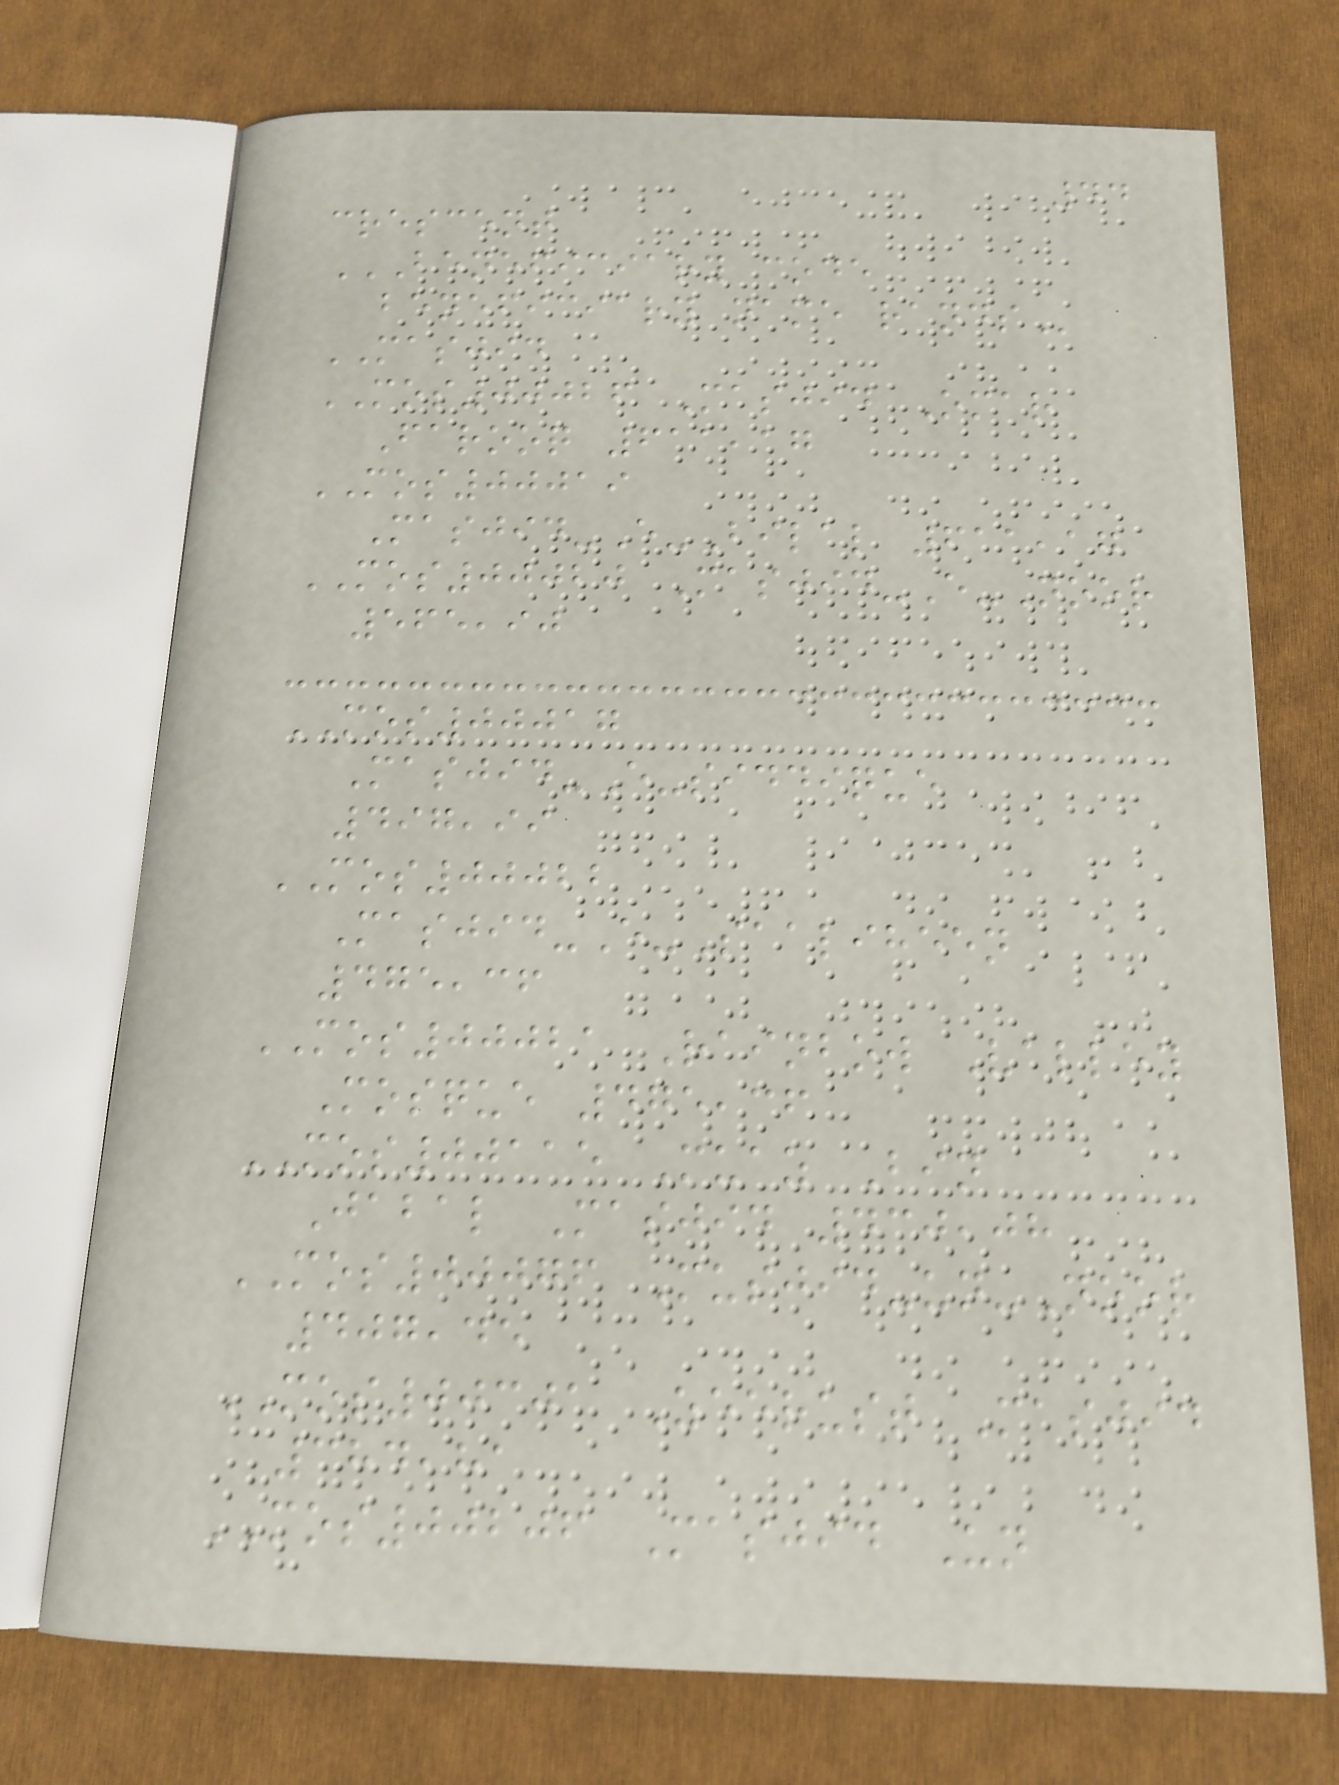44
crescent
BENEFICIARY CODE
BENEFICIARY NAME RANDS
MASJID
MOS00026 Masjid Omar
Farooq 611,17
MOS00019
Masjid-E-Bilal 611,17
MOS00020 Masjid-E-Noor
565,90
MOS00017
Masjid-E-siddique
497,99
MOS00022
Masjid-E-Saaliheen
475,36
MOS00021 Rainbow Valley
Mosque 475,36
MOS00115 Muaz Bin
Jabal Masjid 430,08
MOS00076 Musjid-un-Noor
407,45
MOS00301 Zeerust Masjid
384,81
MOS00206 Masjid Un
